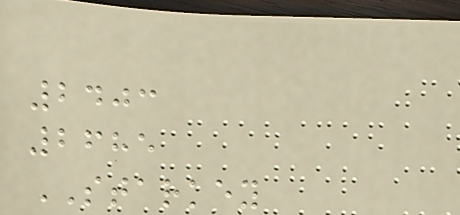2403
2685
STARKEY
